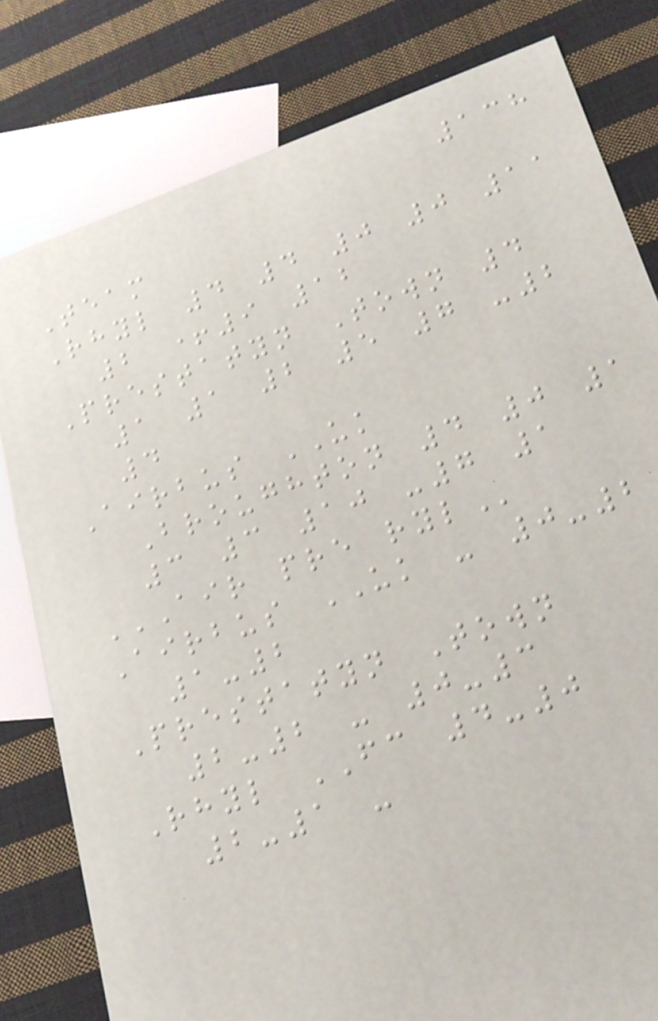138
Team
Rhyl 4 4 0 0 11
2 +9 12
Prestatyn Town 4
1 1 2 5 7 -2
4
Airbus UK
Broughton 4 0 1
3 3 10 -7 1
AIR PRE RYL
Airbus UK - 0-2
1-2
Prestatyn Town
2-2 - 0-3
Rhyl FC 4-0
2-1 -
